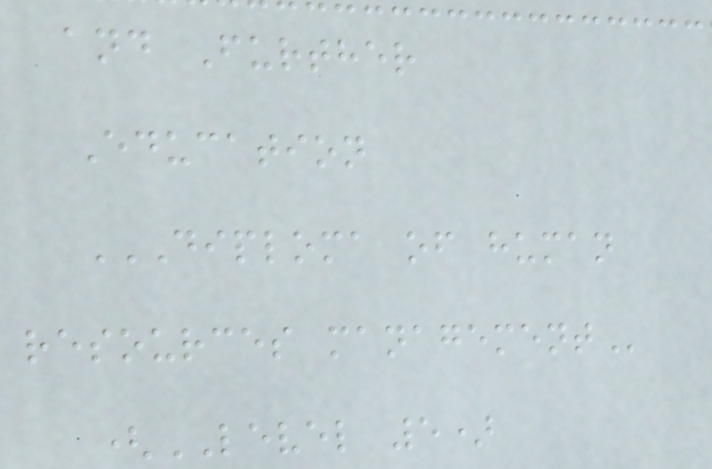and Further
Education
DIPLOMA OF HUMAN
RESOURCES MANAGEMENT
(LEVEL 5)
